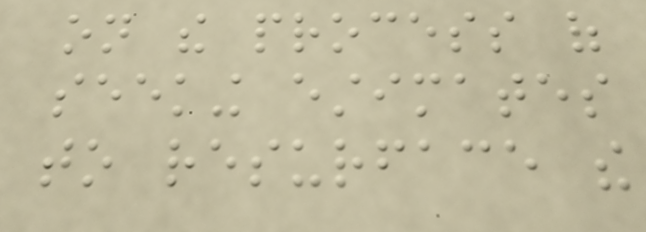on the process of
seeking estimates
to resurface the
